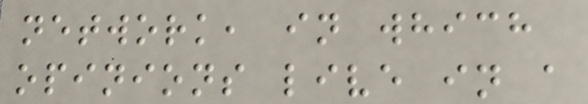network, in which
opinions live in a
